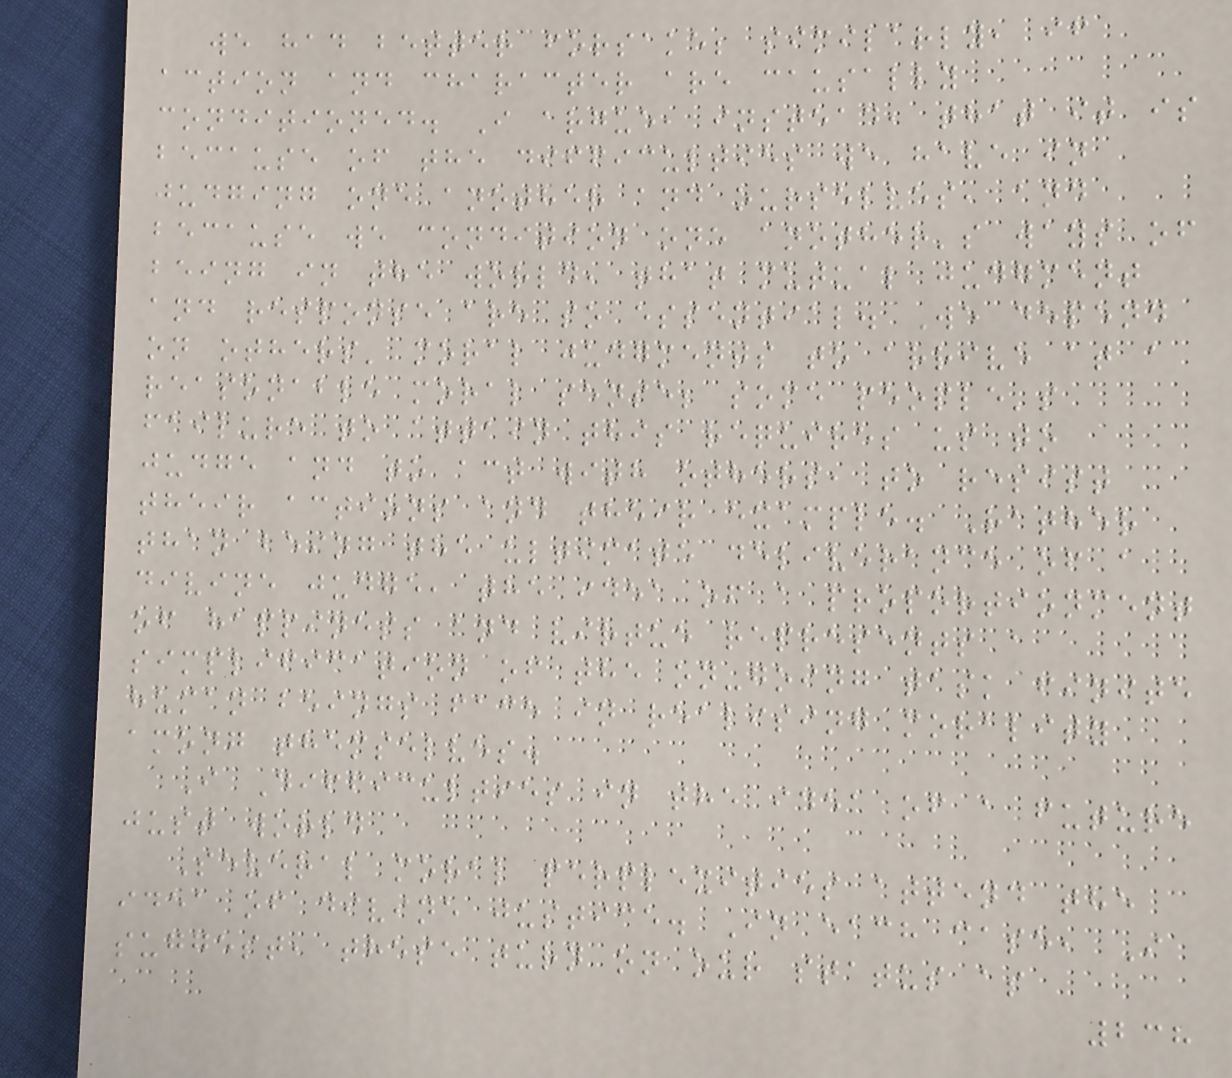we had better forsake; similarly, if
action and character are causally
conditioned. I argue, instead, that it is
because of the difficulties we have in
judging one another and ourselves, and
because we condition one another's ways of
being in the world, that mutual judgment
and response are so essential. We depend
on others' moral judgments to arrive at a
reasonable moral sense; some people's
failure to attain this requires us to
judge and to act with others, to resist
their actions and their example. Rather
than being the ultimate deliverance of a
divine judge, the idea of a proportionment
of happiness and virtue represents a
simplification of the on-going task finite
human beings face in realising morality
among themselves.
I Difficulties in the idea of a future
just world
Several moral perplexities attend the
idea of divine justice. In each case, I
suggest, these turn on our status as
238
